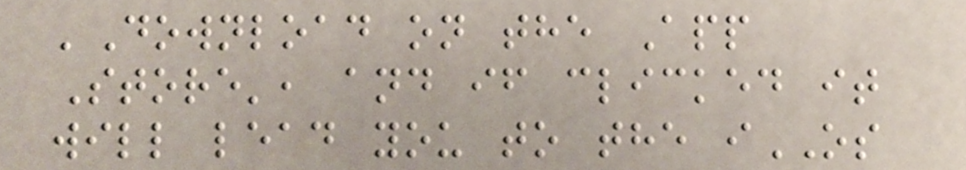'Download on the App
Store', and if clicked it
will lead you to the iOS
